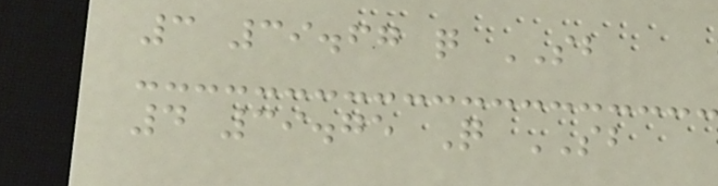3 39.67 q SB
4 39.75 Q SB
